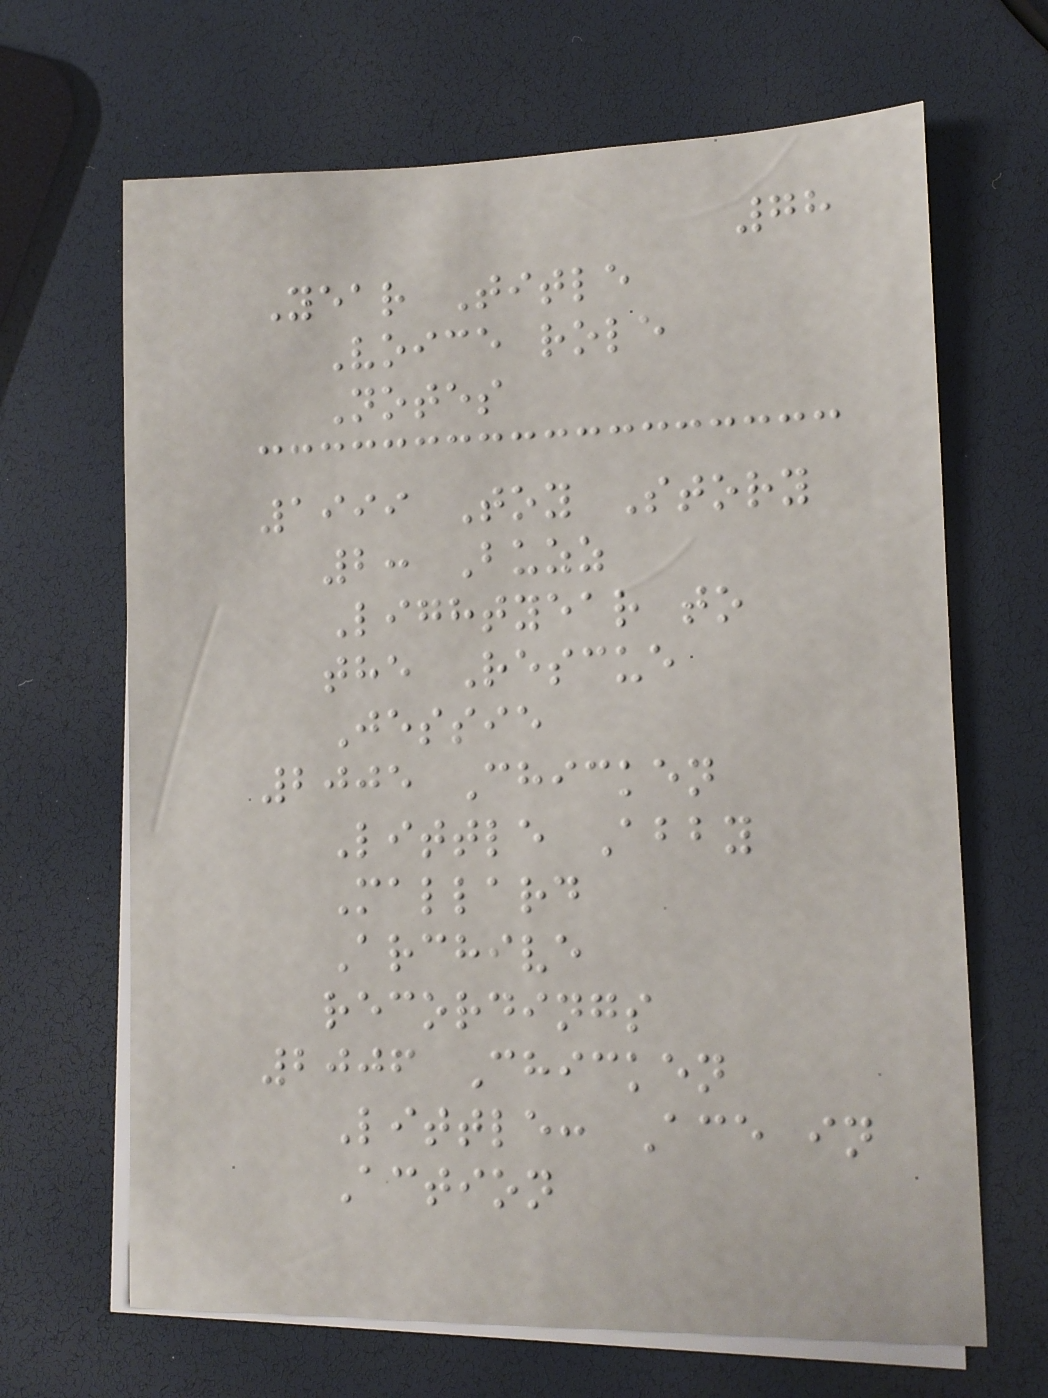78
Year Title
Voice role
Notes
1999 Toy Story
2: Buzz
Lightyear to
the Rescue
Jessie
2005 Chicken
Little Abby
Mallard
Archive
recordings
2006 Chicken
Little: Ace in
Action
